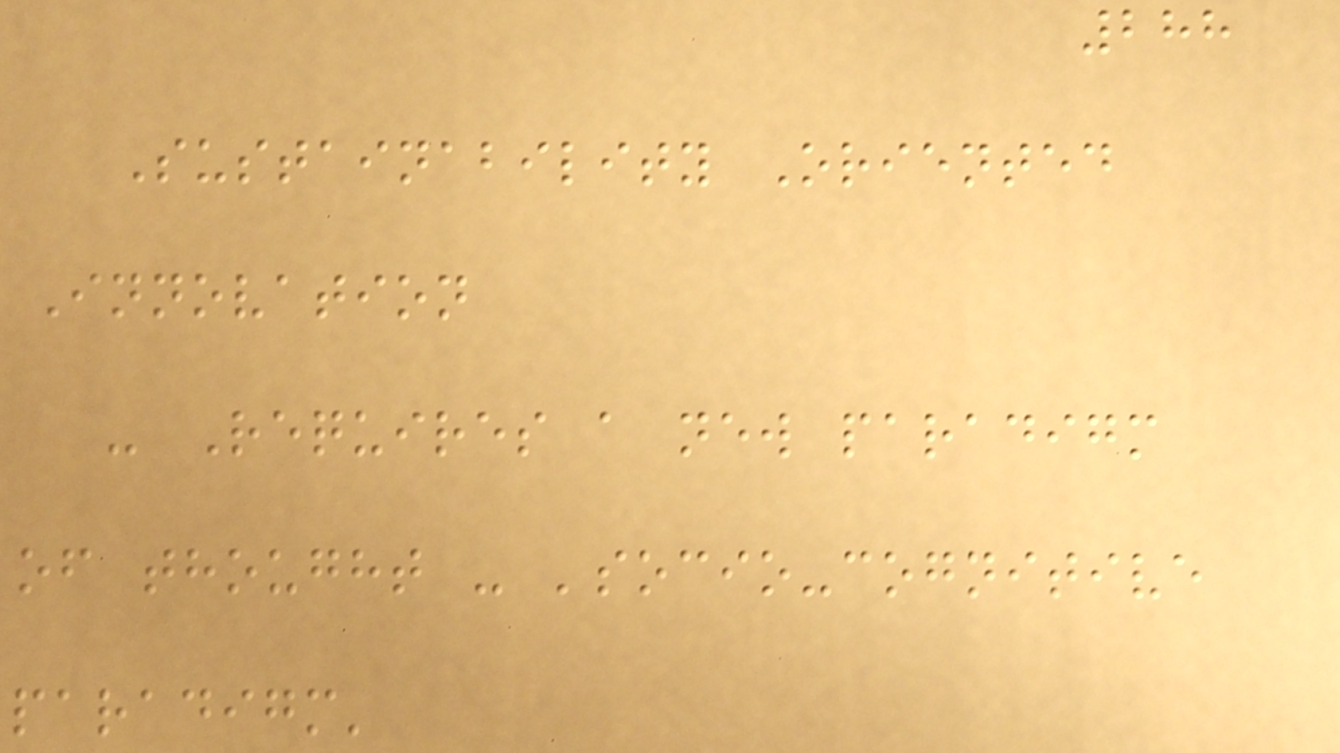288
Sustainability Oriented
Innovation
- Requires a new paradigm
of thought - 'socio-cognitive
paradigm'
